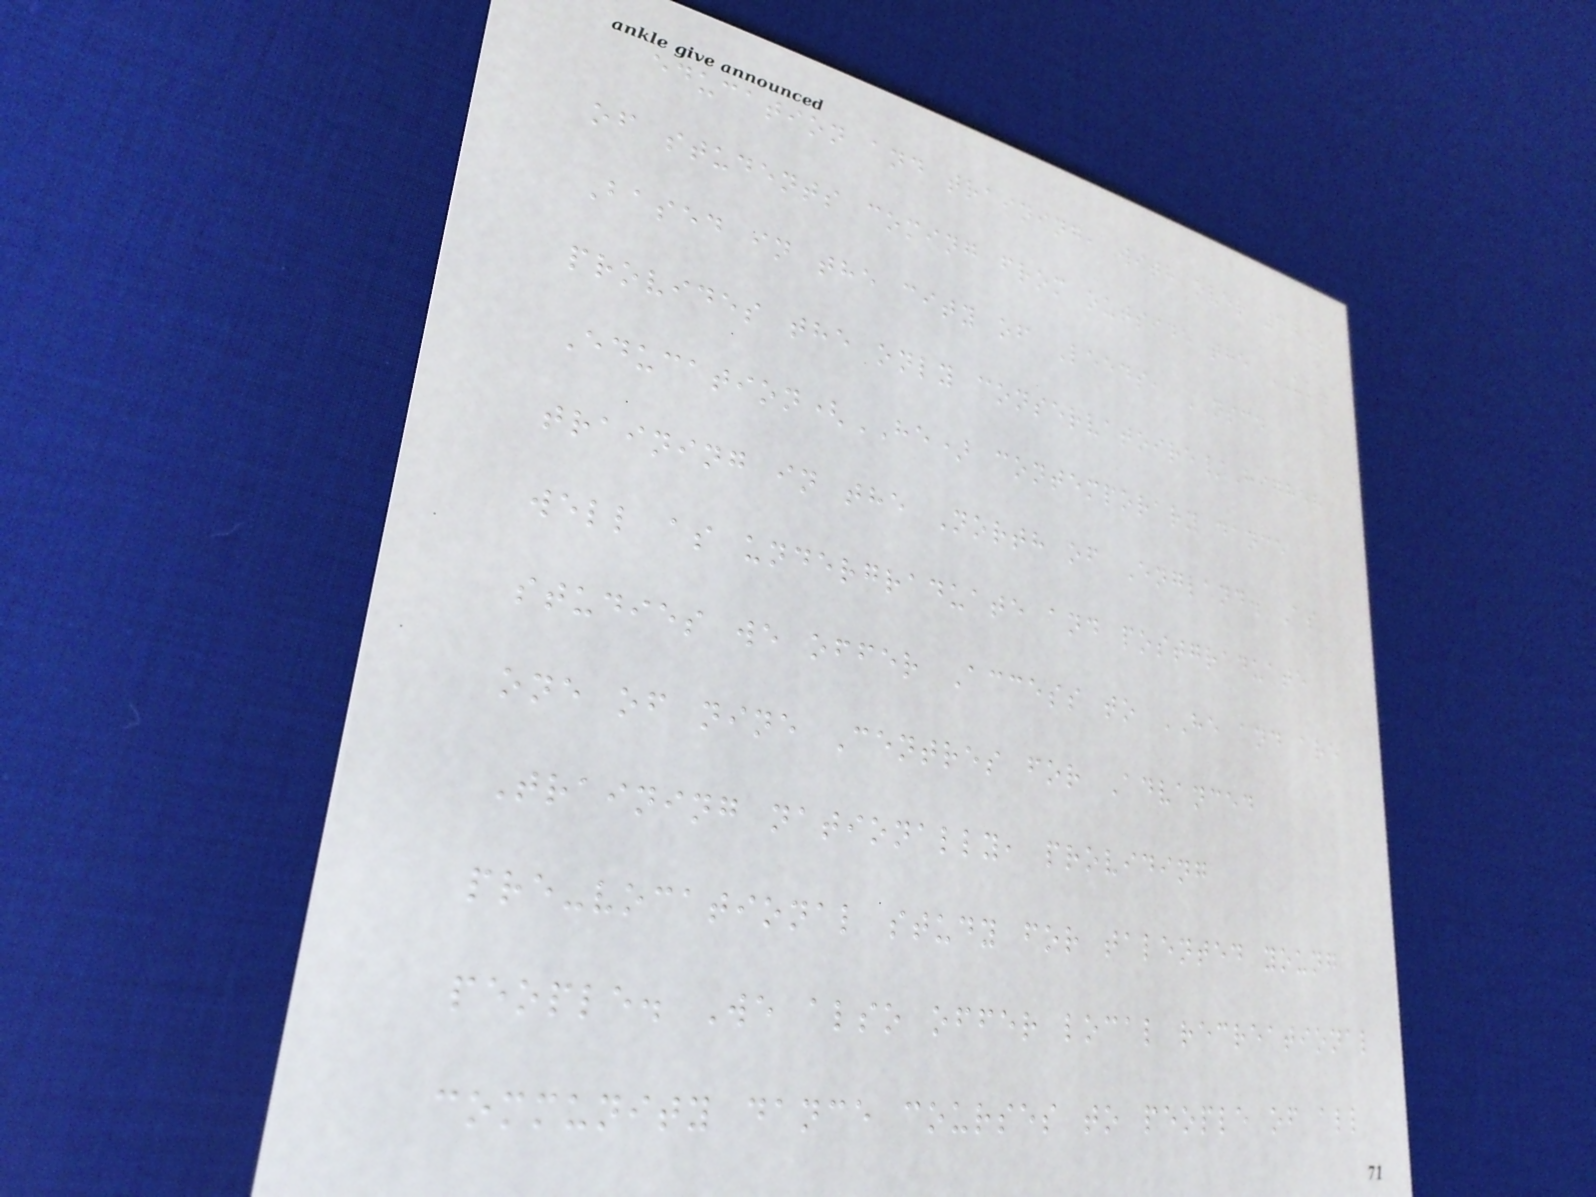education and training, with over 30%
of students coming from outside the UK.
Based in the city of Leeds, NSCD
provides the only conservatoire/Higher
Education(HE) contemporary dance
training in the North of England. As
well as undergraduate and postgraduate
studies we offer Access to HE and are
one of nine Centres for Advanced
Training nationally, providing
pre-vocational study for talented young
people. We also offer local recreational
community dance courses to people of all
